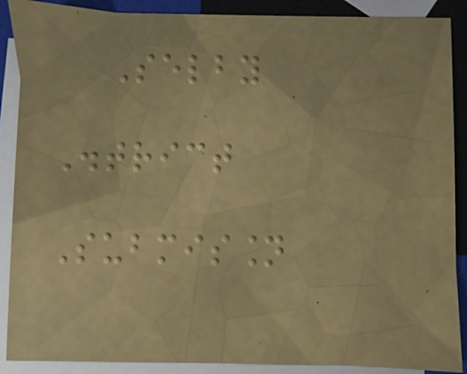Selby
District
Submission
